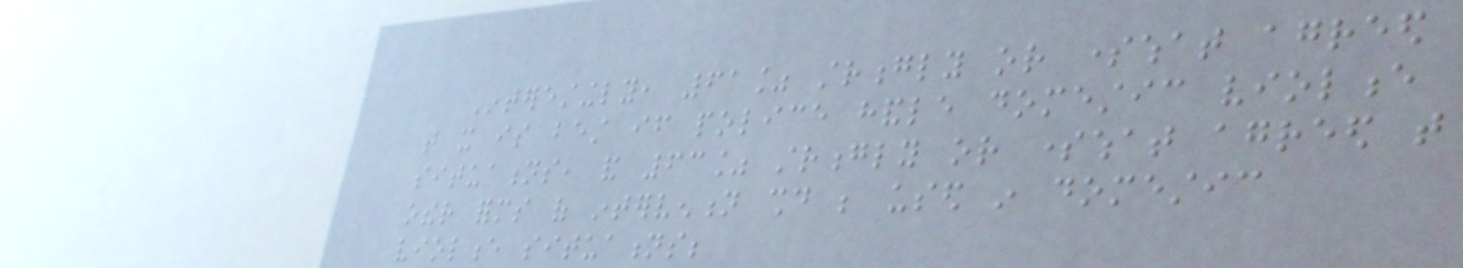Interestingly, 61% strongly or somewhat agreed
that it is best if police handle domestic violence
situations, and 63% strongly or somewhat agreed that
other forms of intervention should be used in domestic
violence situations;
